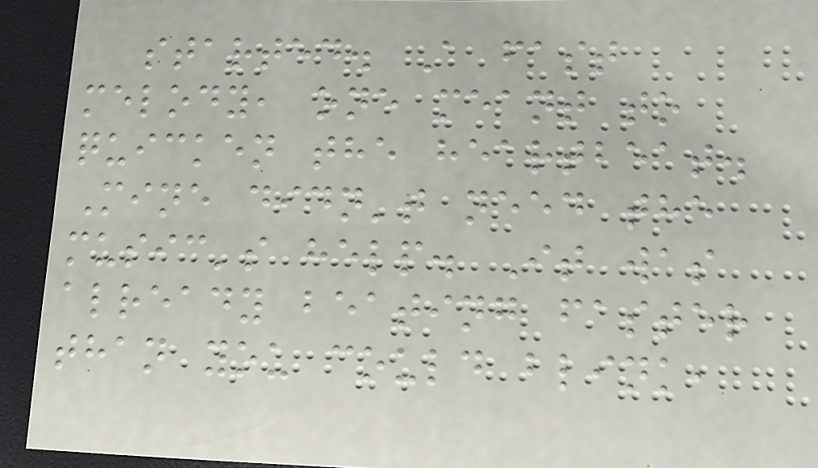started. A fast
melody, one meant to
quicken the heartbeat.
Mine didn't need the
music's help. It was
already beating faster
than you could blink,
